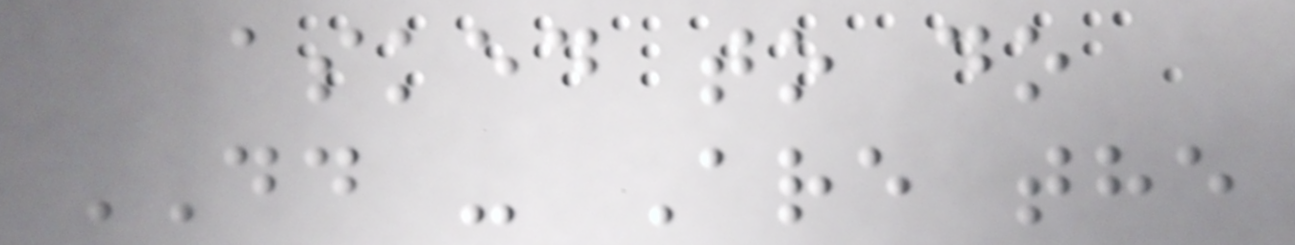asked to do
DD - Are the
